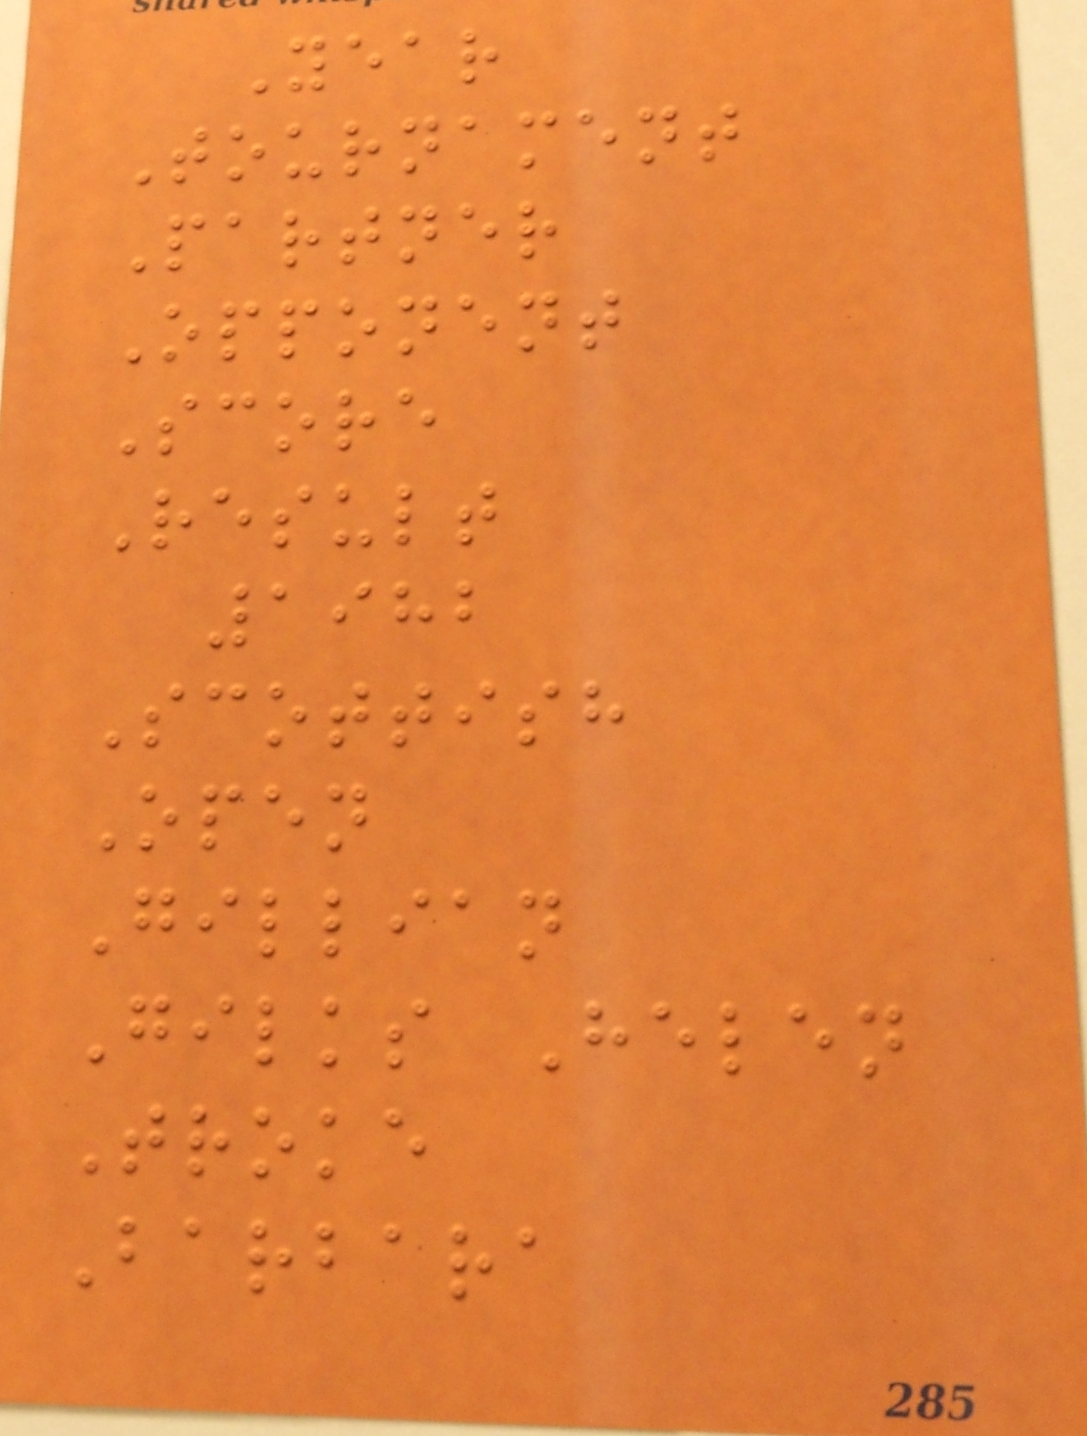Year
Tournament
Partner
Opponent
Score
Result
1982
Scottish
Open
Gillian
Gilks Helen
Troke
Barbara
